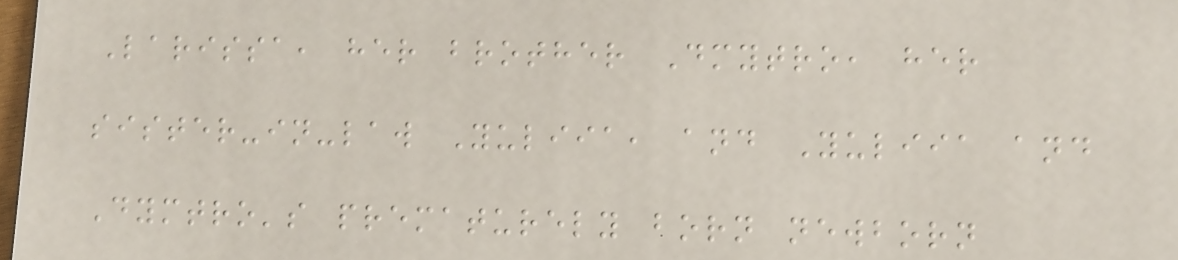Larissa, her brother Dmytro, her
sister-in-law Yuliia, and Yuliia and
Dymtro's prematurely born newborn
